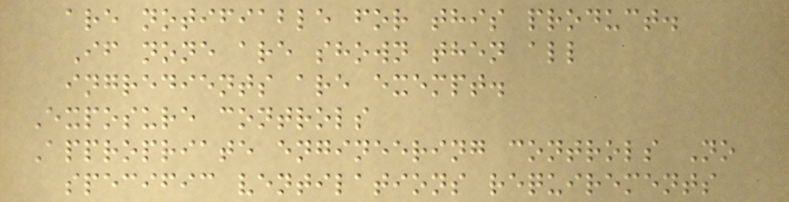are notifiable for this product.
If none are shown then all
ingredients are exempt.
Exposure controls
Appropriate engineering controls No
specific ventilations requirements
